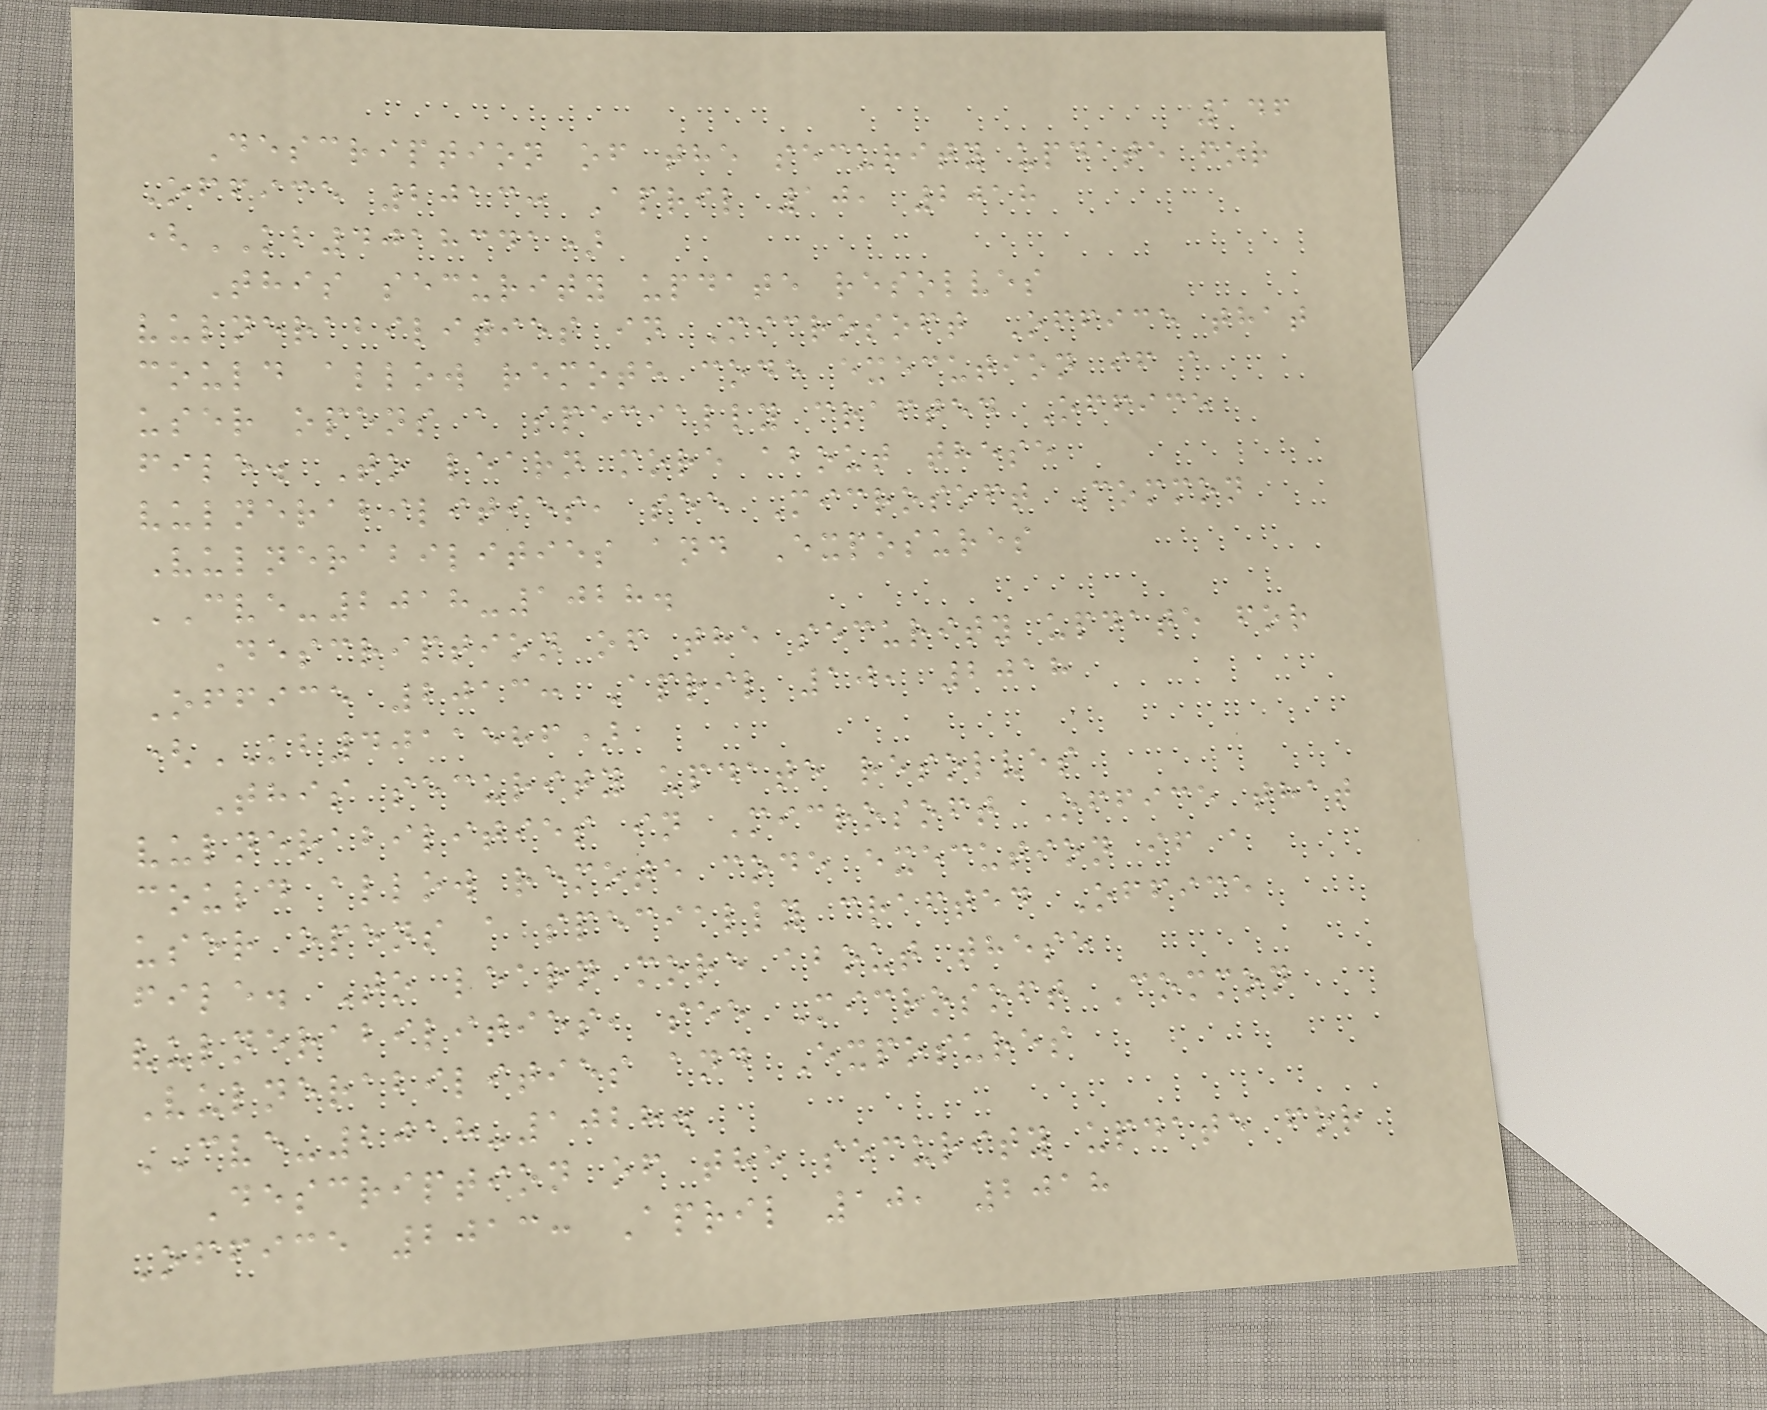146
Description of the security update for
Office 2013: April 10, 2018
(KB4018341)
This security update resolves
vulnerabilities in Microsoft Office that
could allow remote code execution if a
user opens a specially crafted Office
file. To learn more about these
vulnerabilities, see Microsoft Common
Vulnerabilities and Exposures
CVE-2018-1028.
Description of the security update for
Office 2013: April 10, 2018
(KB4011586)
This security update resolves
vulnerabilities in Microsoft Office that
could allow remote code execution if a
user opens a specially crafted Office
file. To learn more about these
vulnerabilities, see Microsoft Common
Vulnerabilities and Exposures
CVE-2018-1028.
Description of the security update for
Office 2013: April 10, 2018
